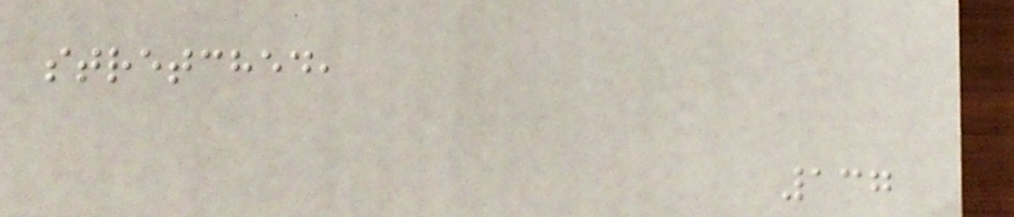stretched,
137
